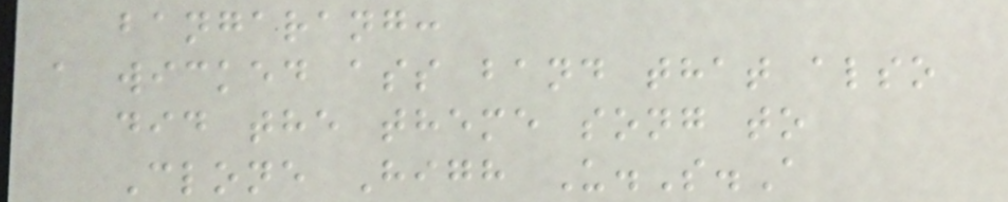bangarang:
a wicked ass band that also
did the theme song to
Clone High U.S.A
